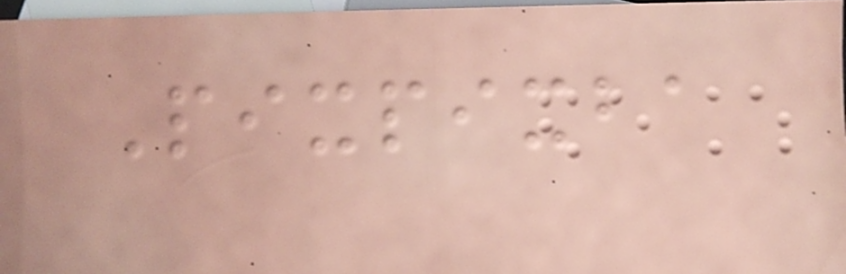Pixpixba
